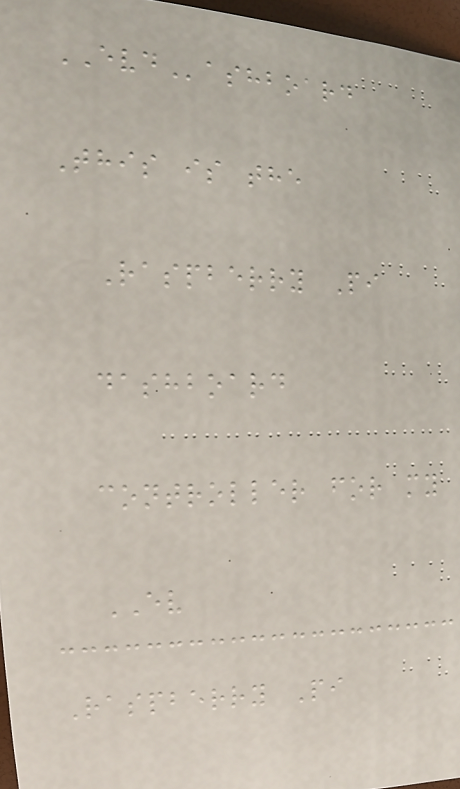EVDashboard
This is the
Raspberry Pi
dashboard
controller for my
EV
Raspberry Pi
